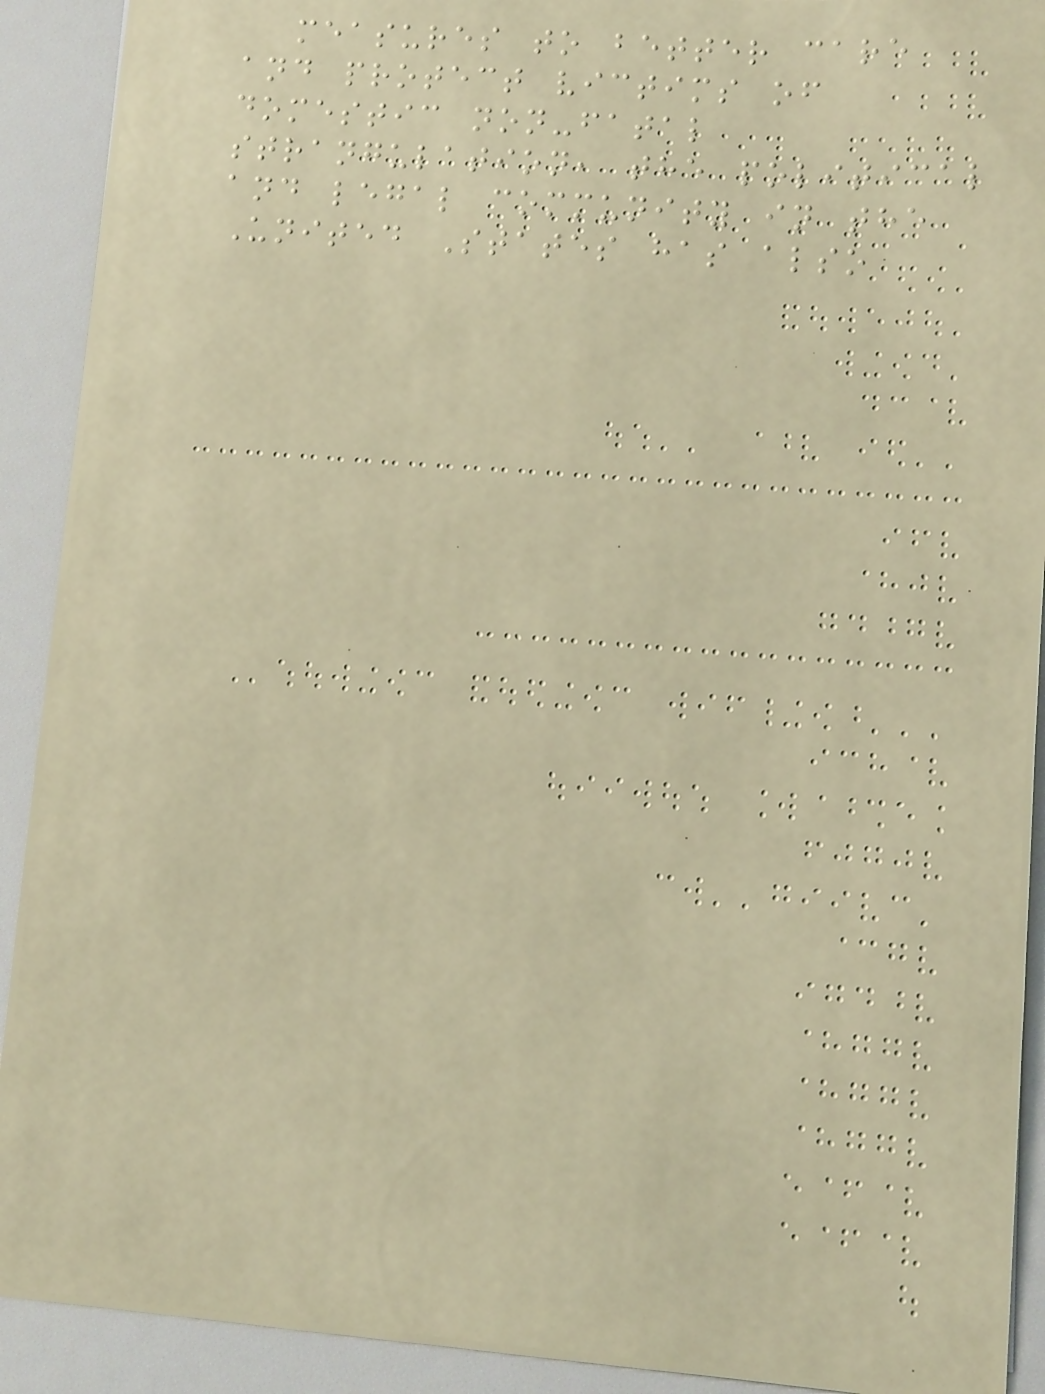measures to better care
and protect victims of
domestic non-fatal
strangulation, the political
and legal community in the
United States has also
